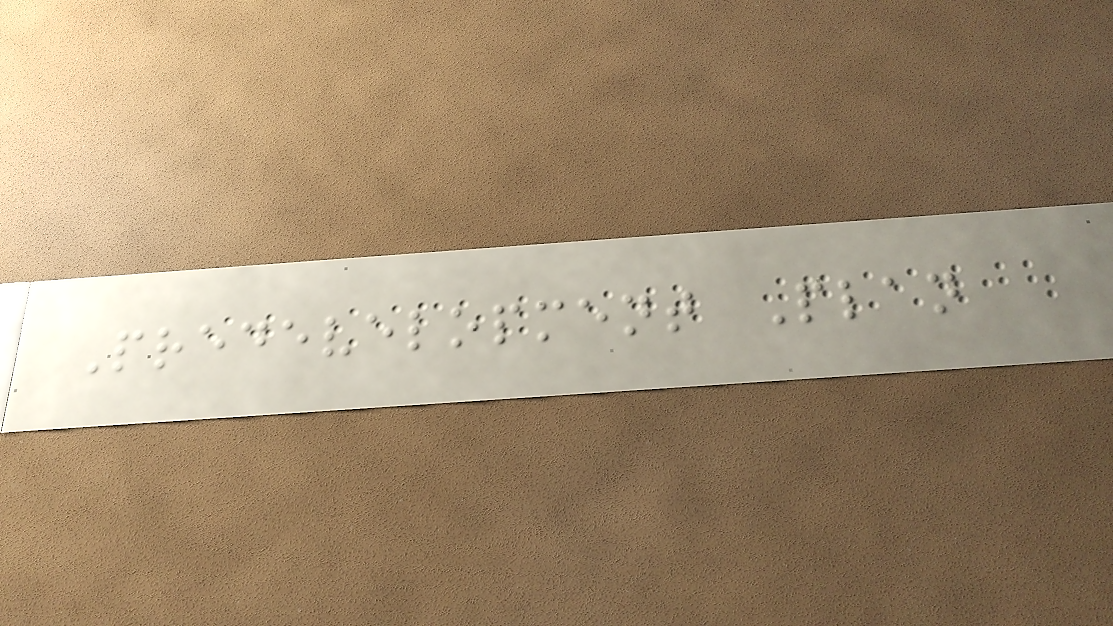Predevelopment Plan
